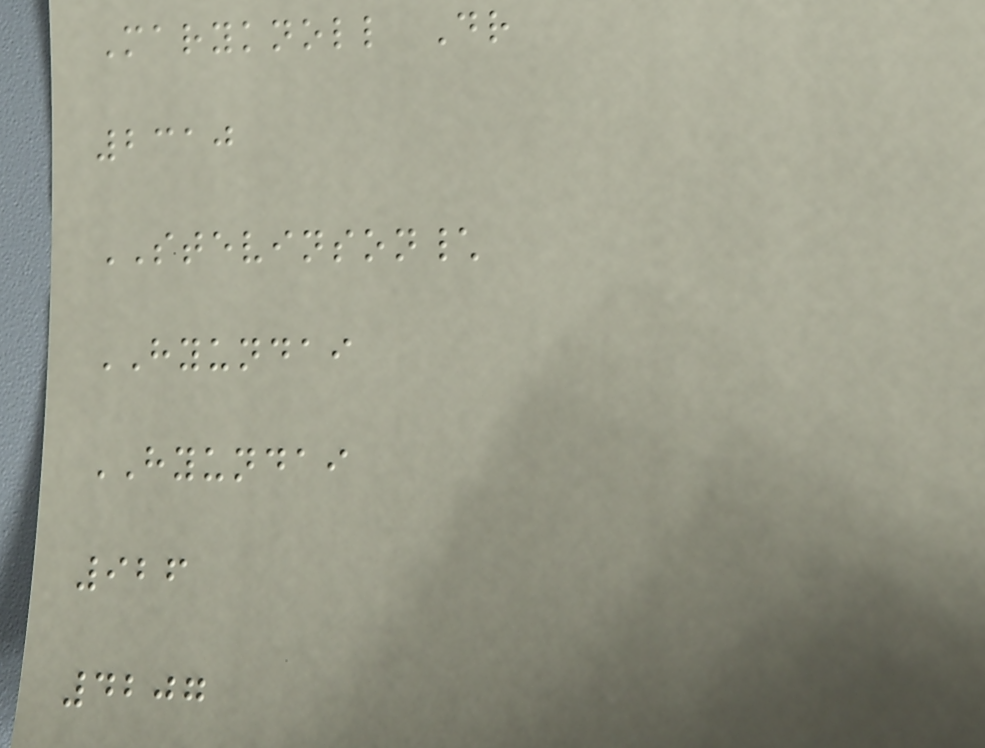Maryknoll Dr
2310
STEVINSON\
HYUNDAI
HYUNDAI
926
4207
